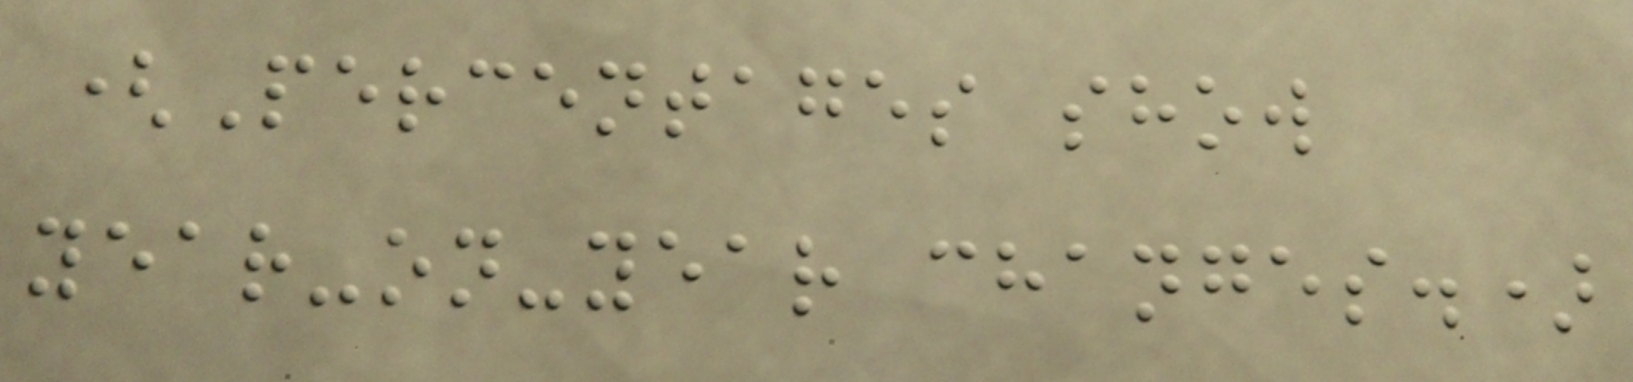(Percentages show
year-on-year changes.)
